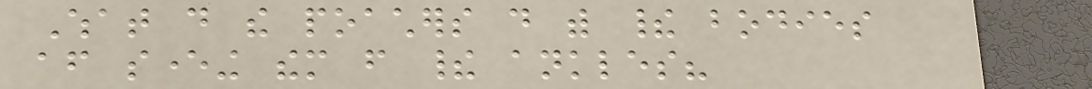What do the poachers do with their bodies
after severing them from their ankles?
